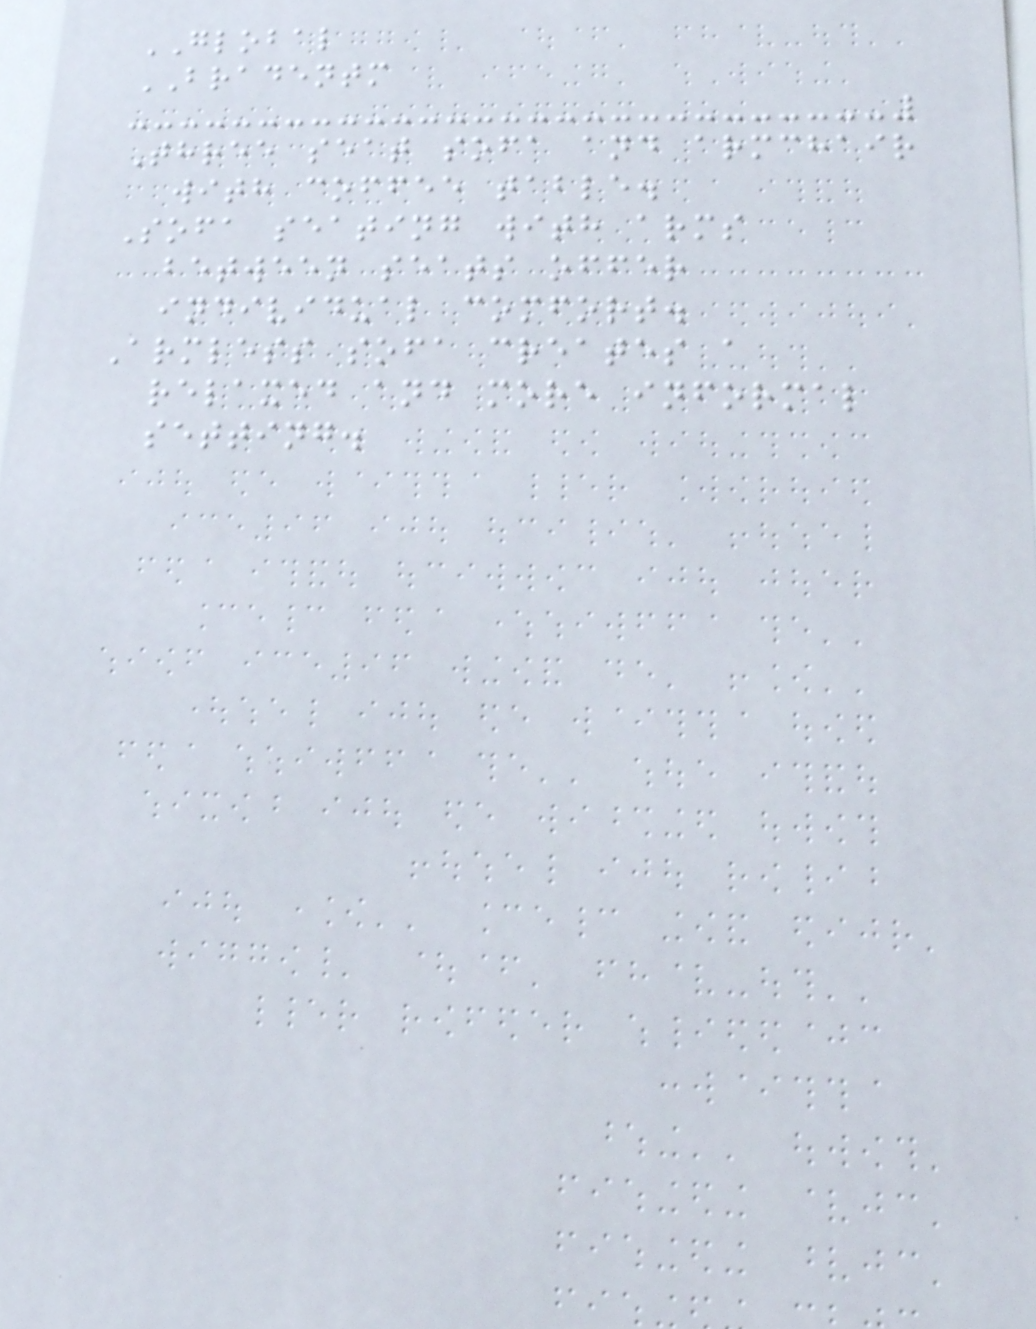GLOBAL
BRADENTM
Three seat sofa and armchair
with coffee table.
Sofa seating with arms
between seats offer
individual comfort.
Armless sofa creates a
relaxed and more informal
setting.
